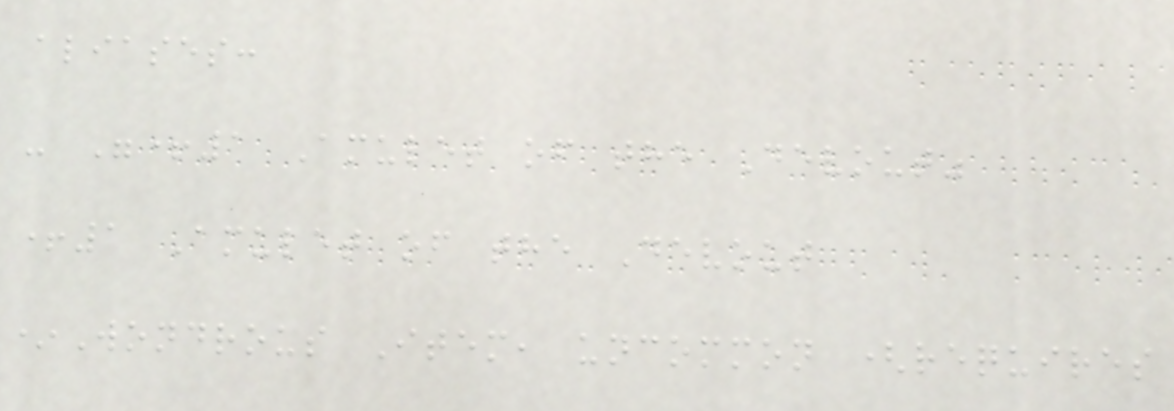aliases:
- "+1 Amulet of the Devout"
+1 Amulet of the Devout
*Wondrous Item, uncommon (requires
